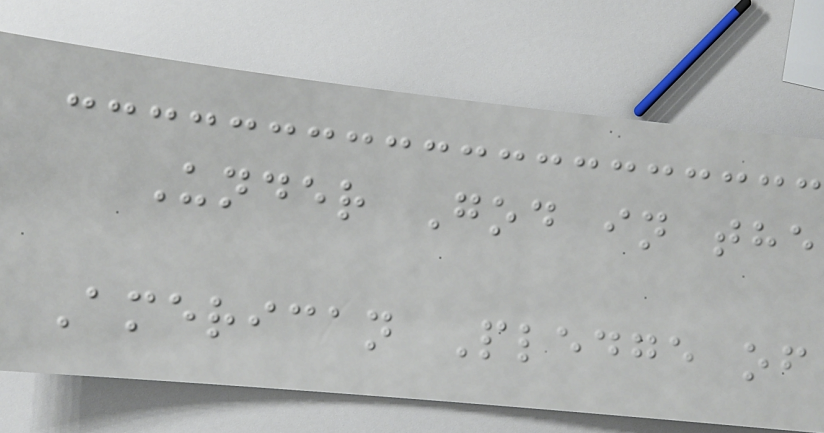Under God in the
American Pledge of
